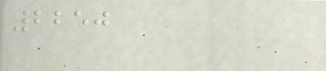2250
